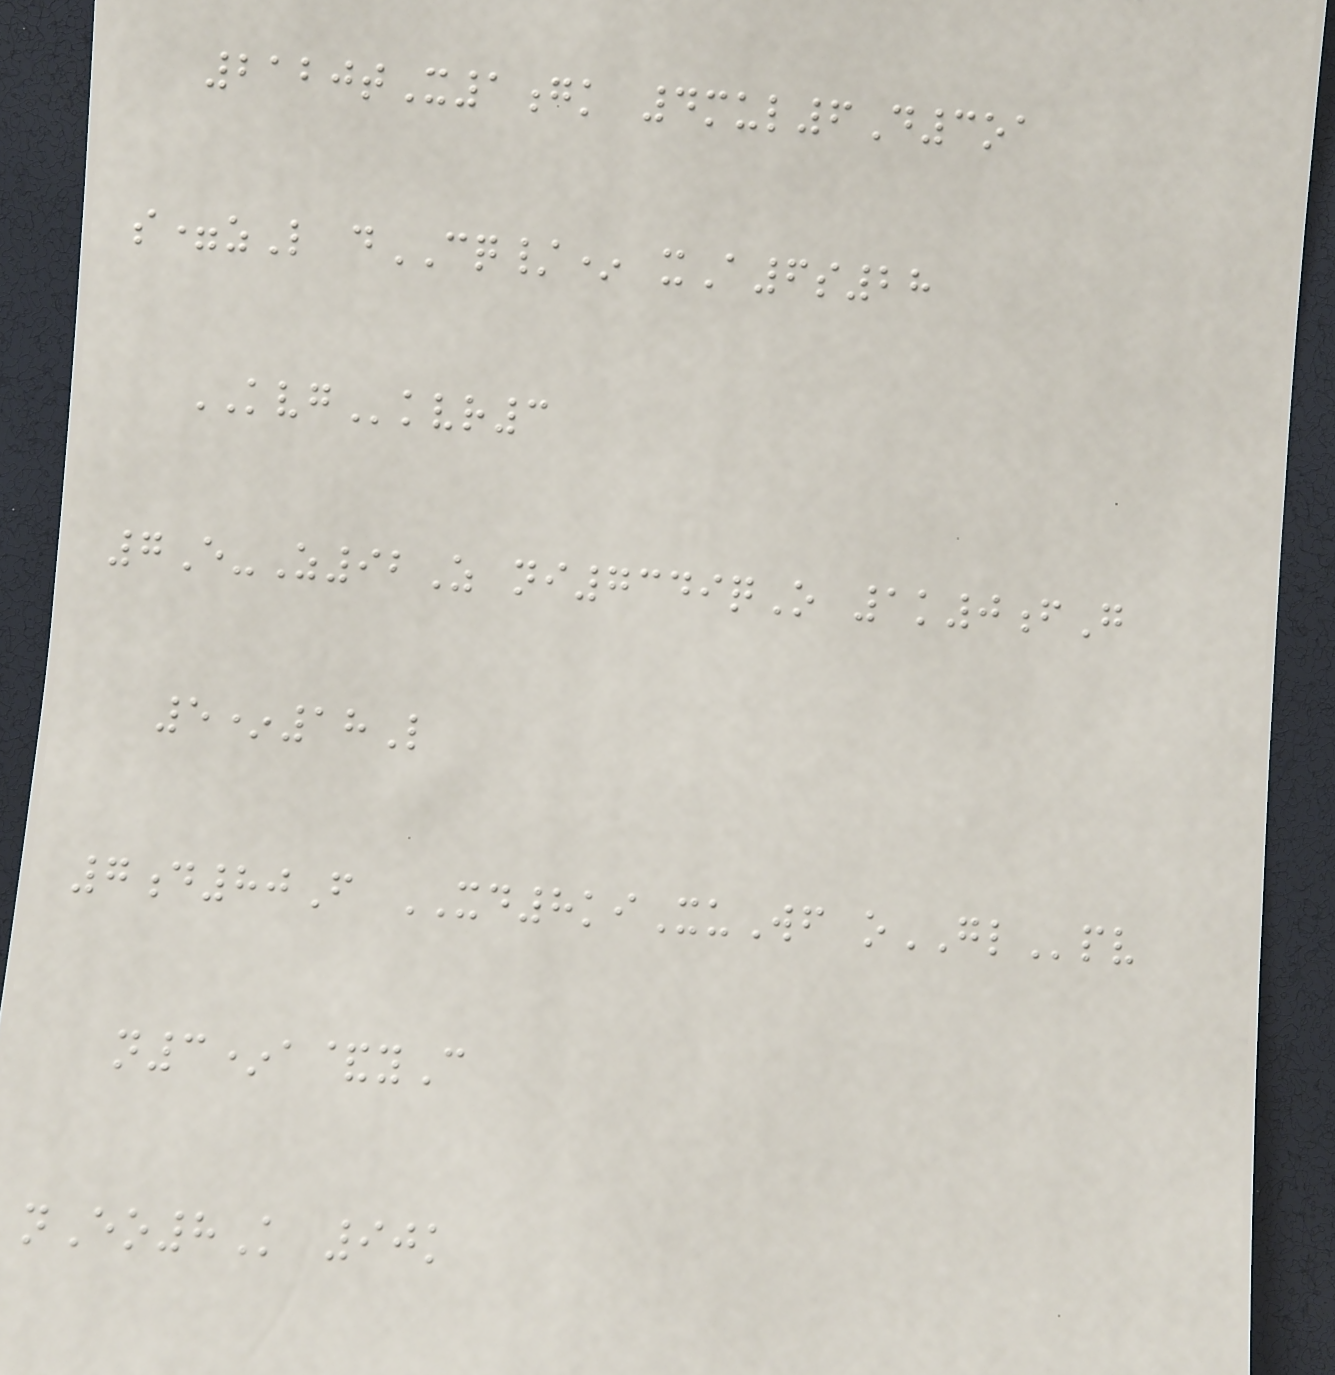2120tX1gk 4mul6D3oa
s=zL dCQ/* xA6s28
KVGkvr3
7E-Z92Z ni7349qO 1k0fG
5*18L
7d80F XD8kiXuWf oGLpv
n3*a&yC
nEo8K 90k
